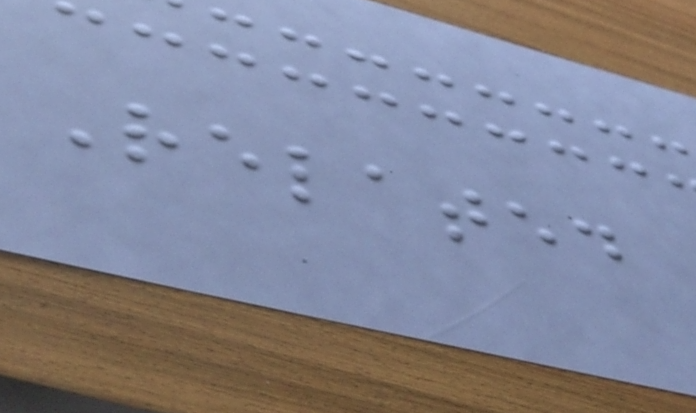Related
